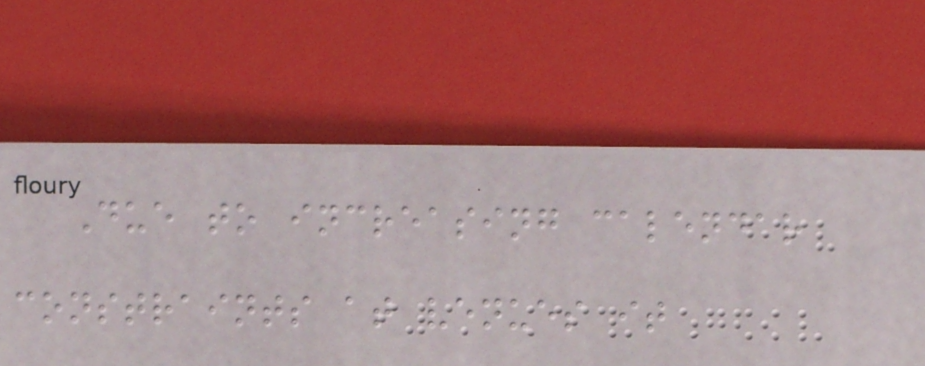Due to increasing calendar
constraints at venues it
